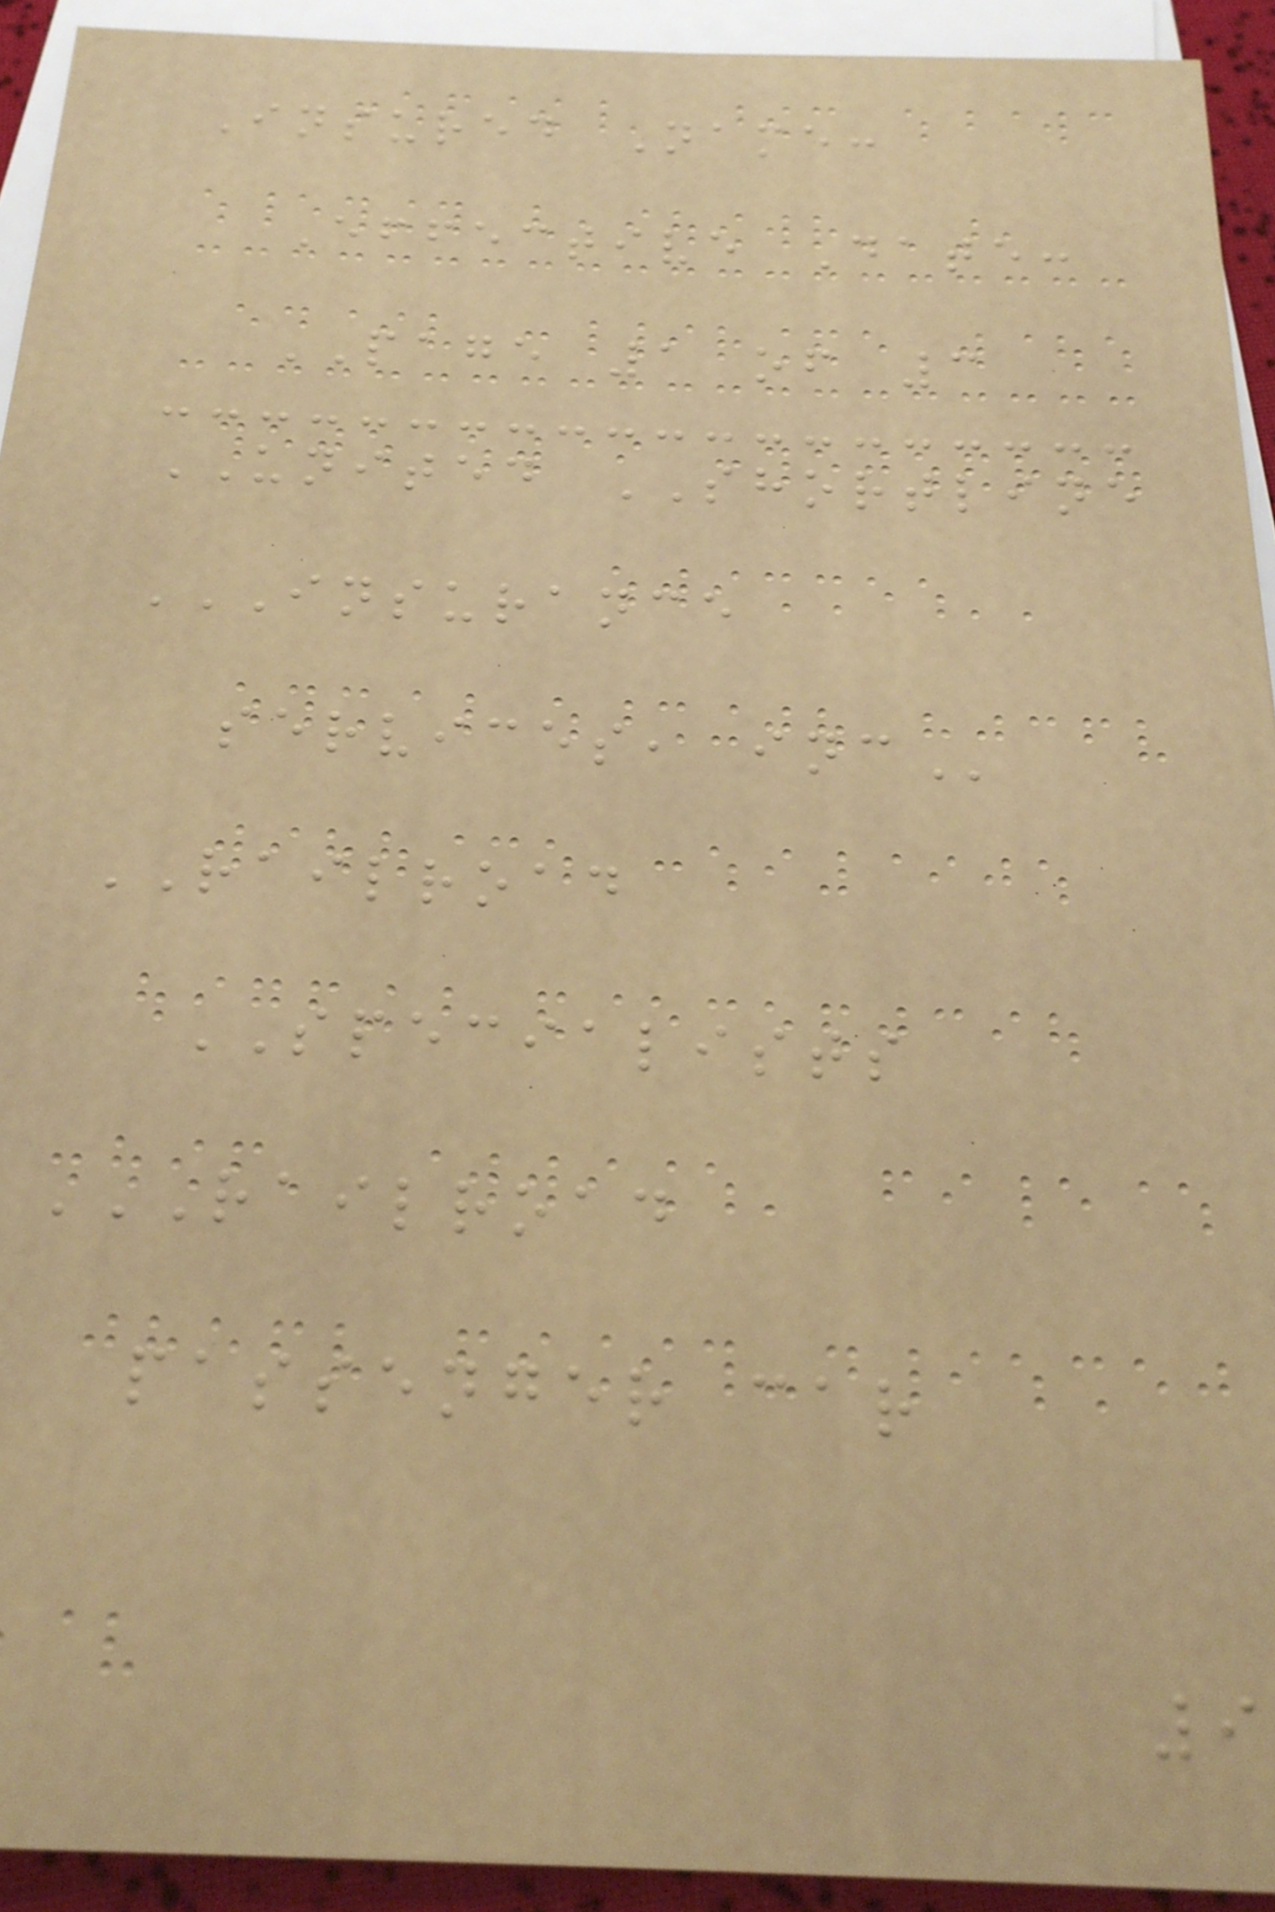Insured Name:
Effective Date:
PAGE 1 of 3
UNITED SHORTLINE
INSURANCE
SERVICES, INC
RAILROAD
SPECIALISTS
RAILROAD
PASSENGER CAR
9
